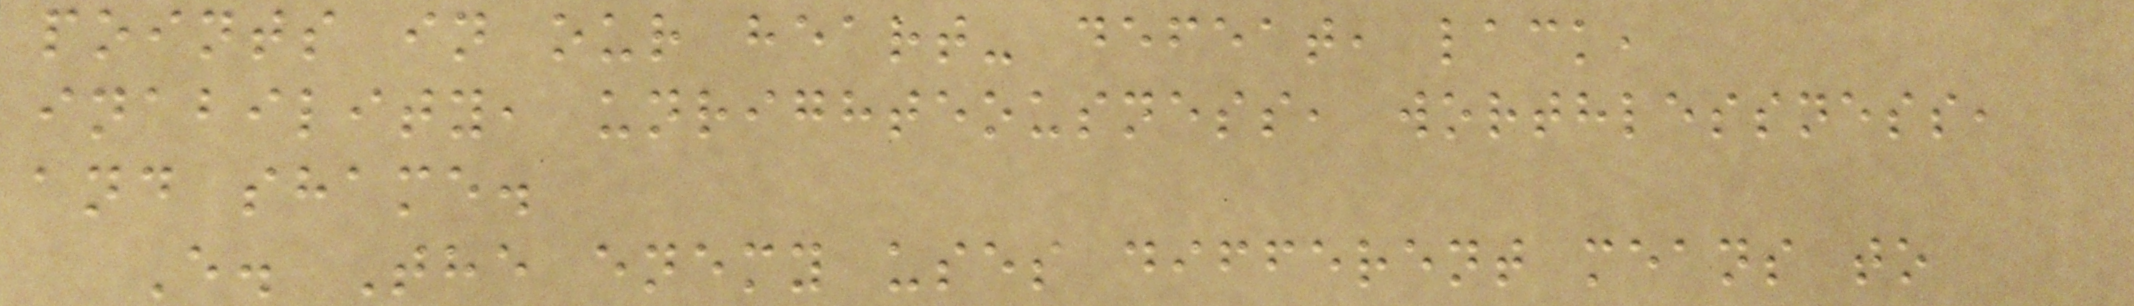points in our heart- defeat, lack,
inability, unrighteousness, worthlessness,
and shame.
E. The enemy uses different means to
